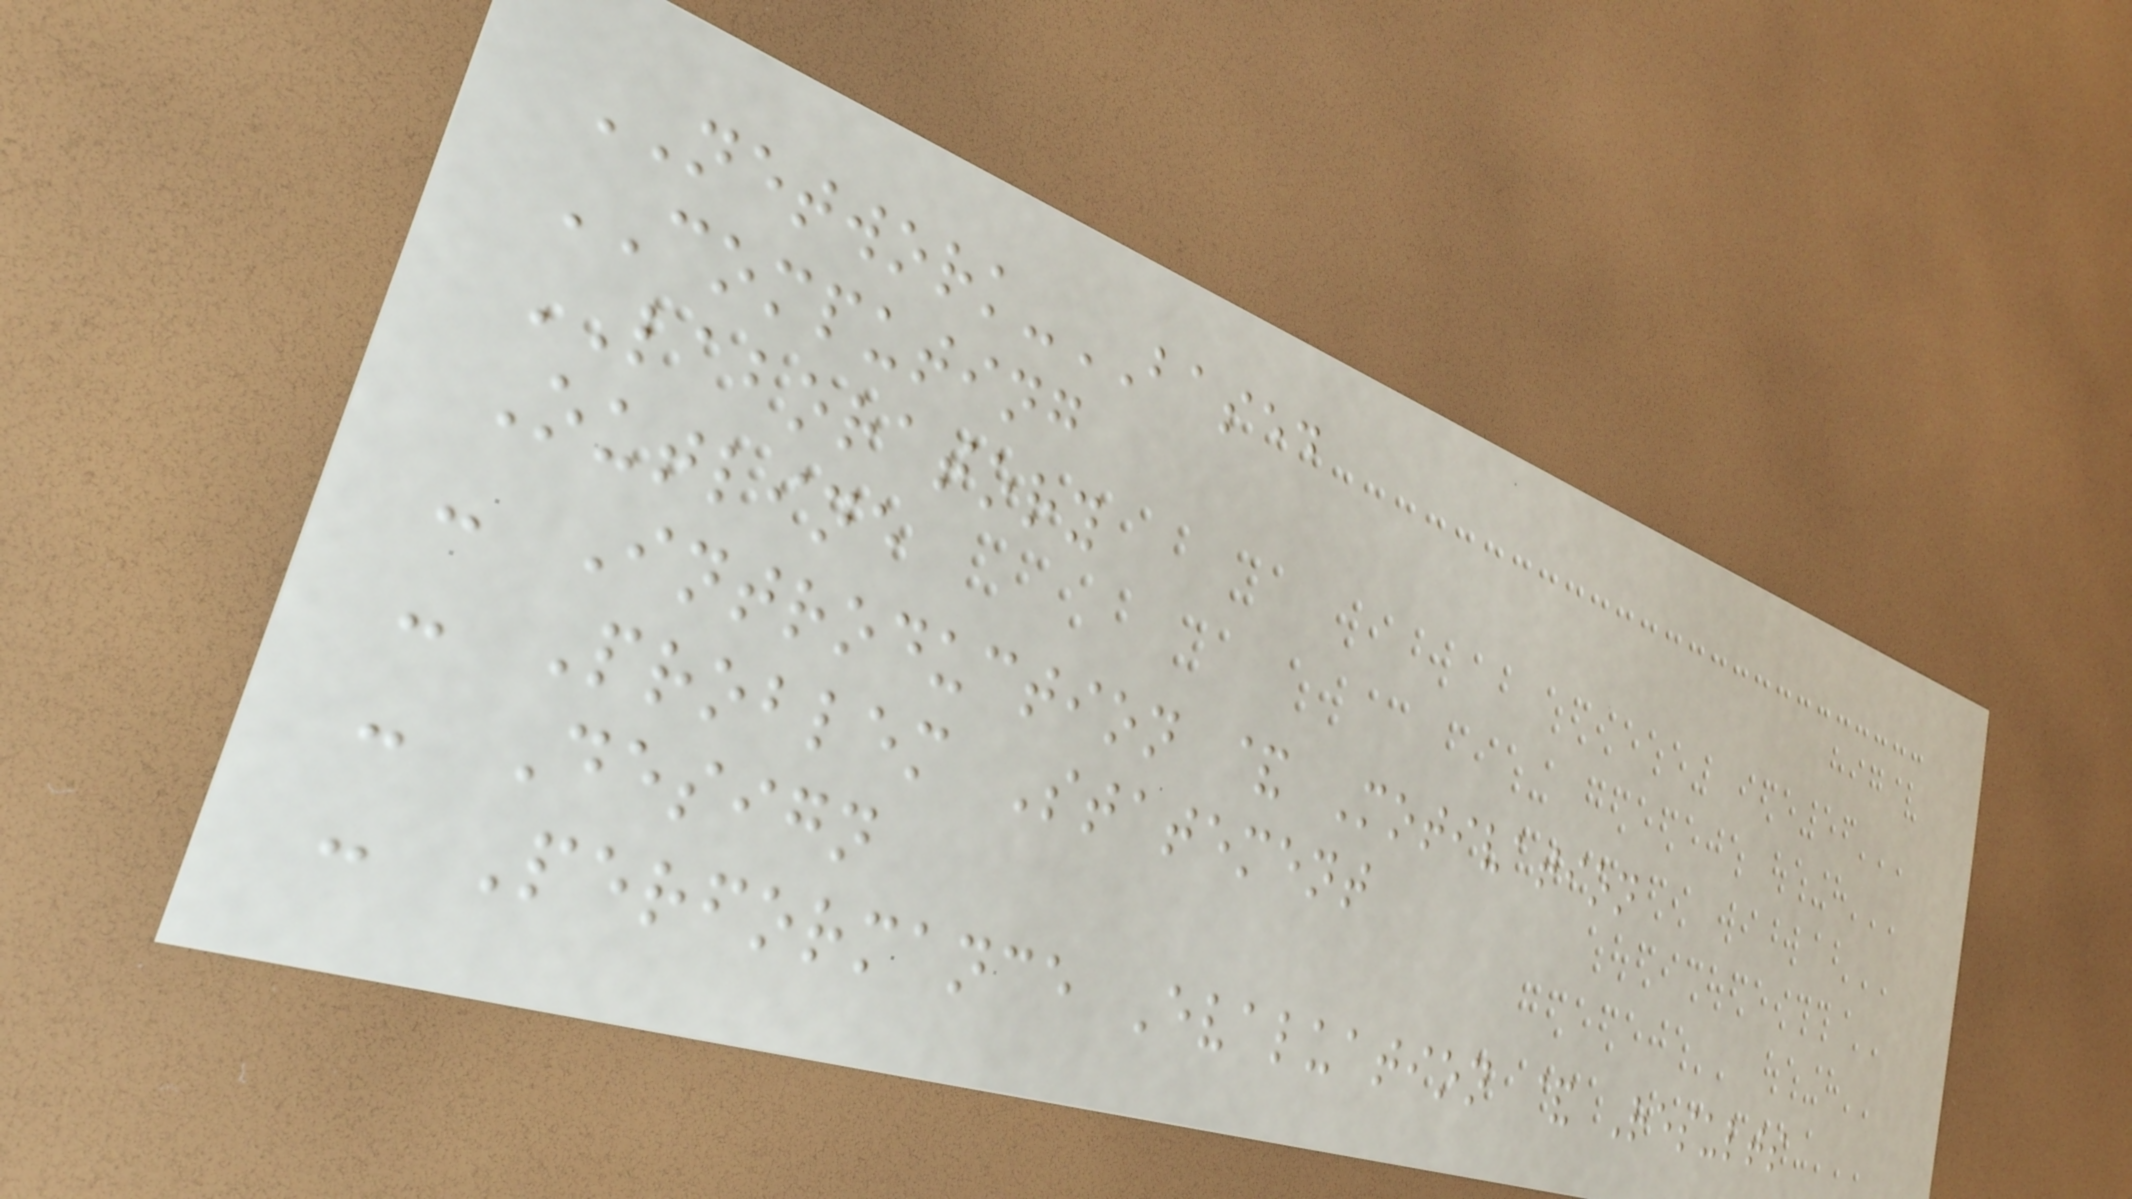NETWORK-BASED
COMPUTING
LABORATORY
Outline
- Introduction & Motivation
- Problem Statement
- Design
- Performance Evaluation & Results
